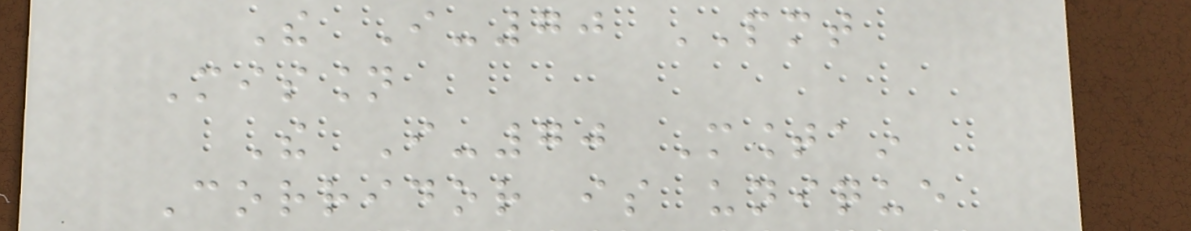The I-70 PMT
Mission
The I-70 Mountain
Corridor is unique
